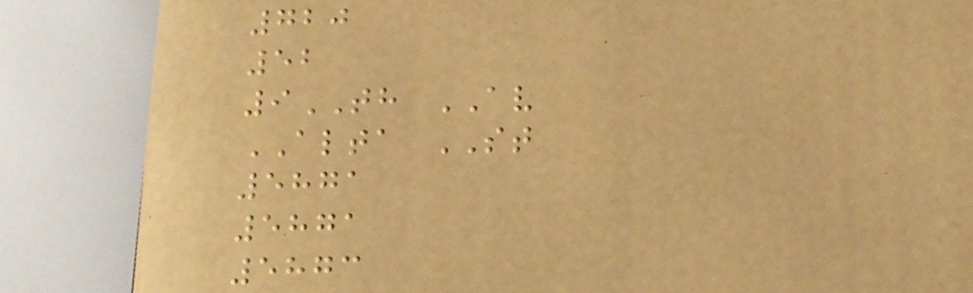720
52
9TH AV
ALTA ST
5871
5871
5873
